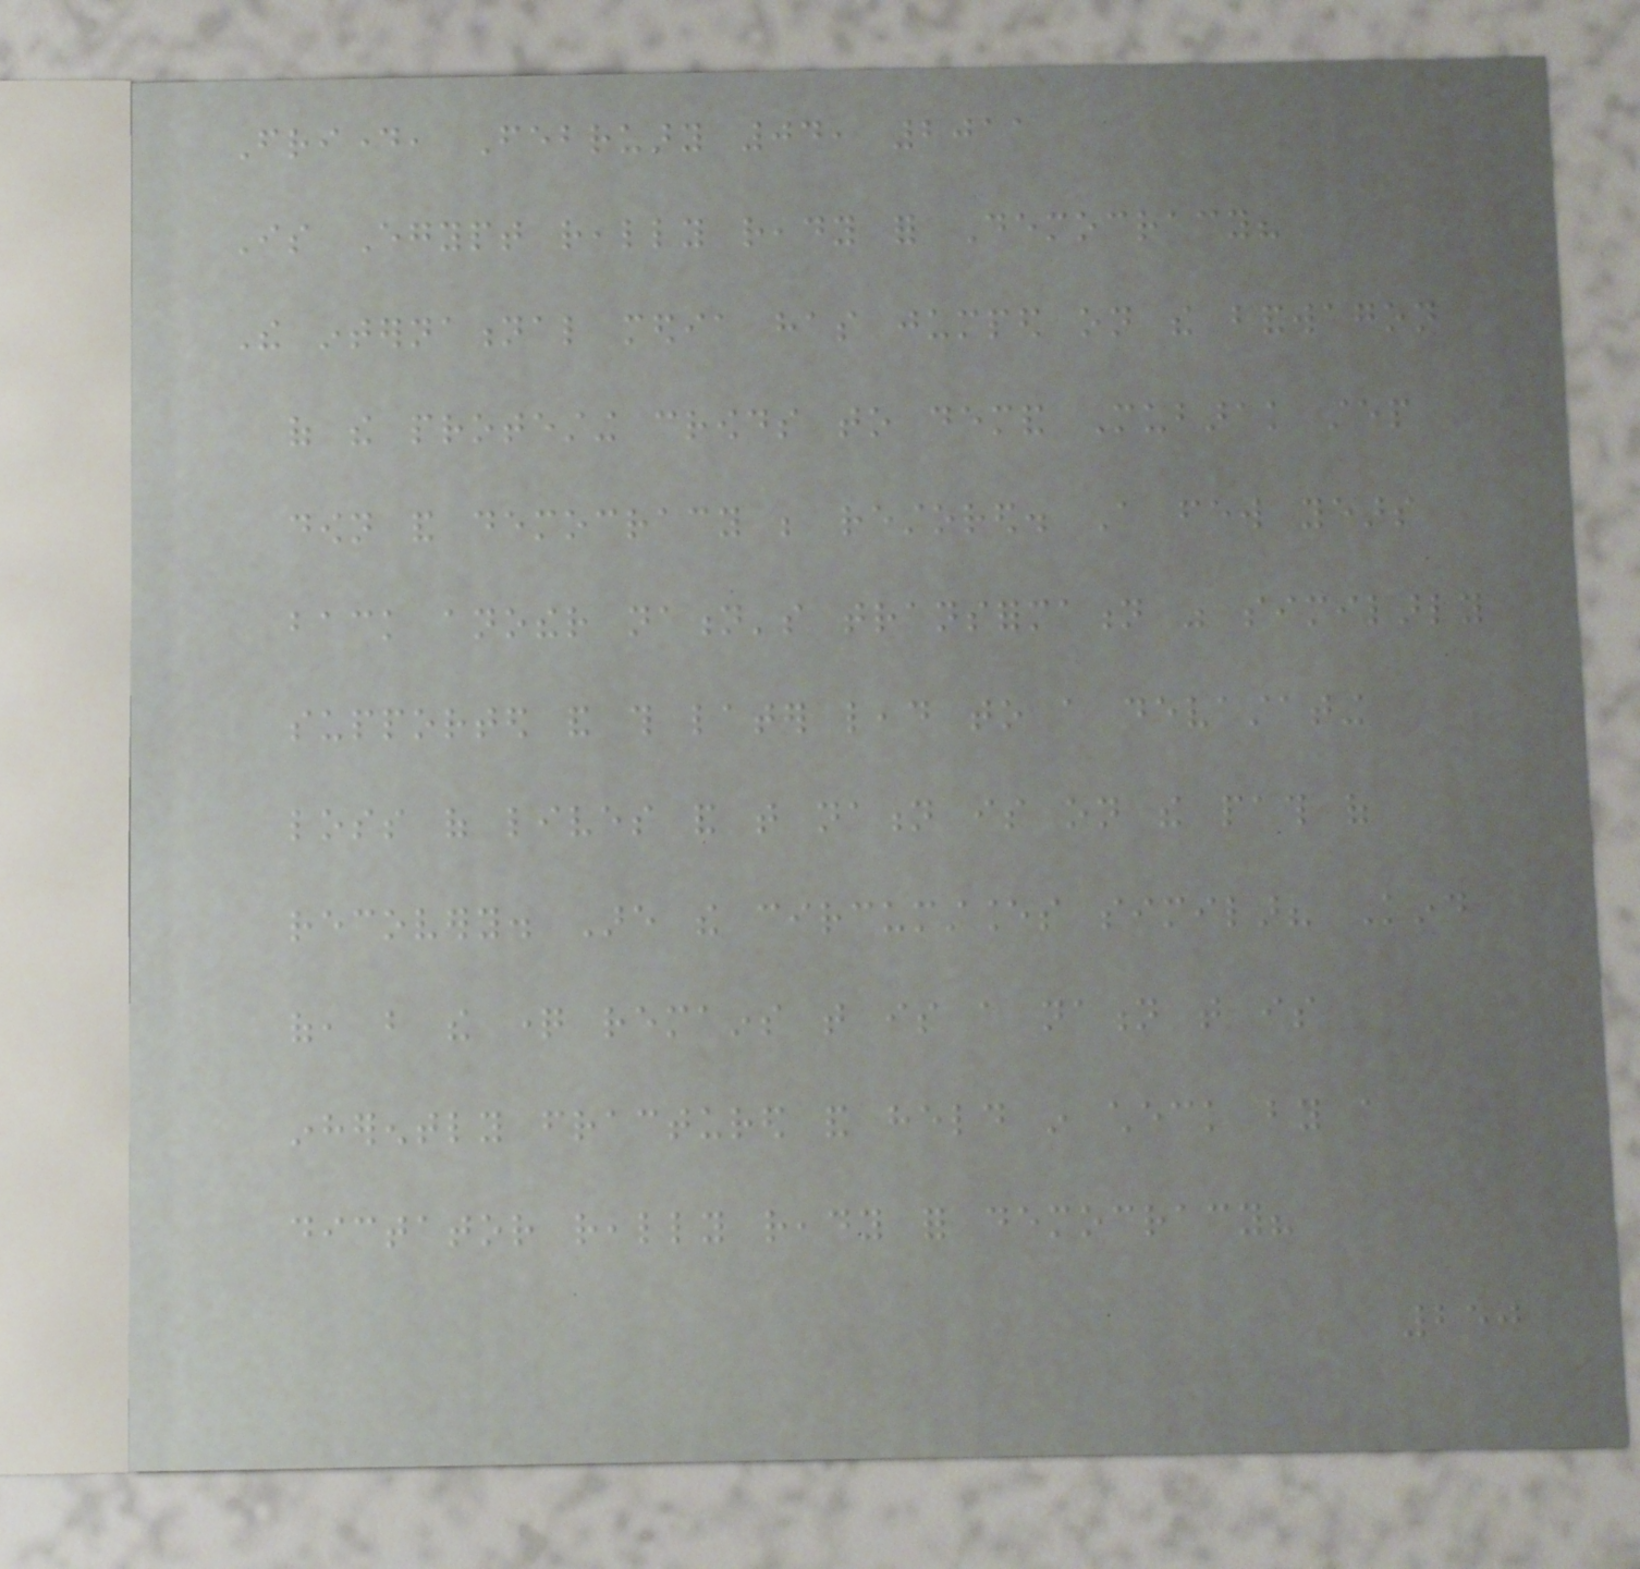Friday, February 04, 2011
Is Egypt really ready for Democracy?
The international media has jumped on the bandwagon
of the protesting crowds to demand Mubarak step
down and democracy be restored. A few years
back another nation's transformation was similarly
supported and this later lead to a devastating
loss of lives and that nation is on the path of
recovery. Are the circumstances similar? Kind
of, but the question remains that is a nation that is
inherently fractured and held in check by a
dictator really ready for democracy?
250
